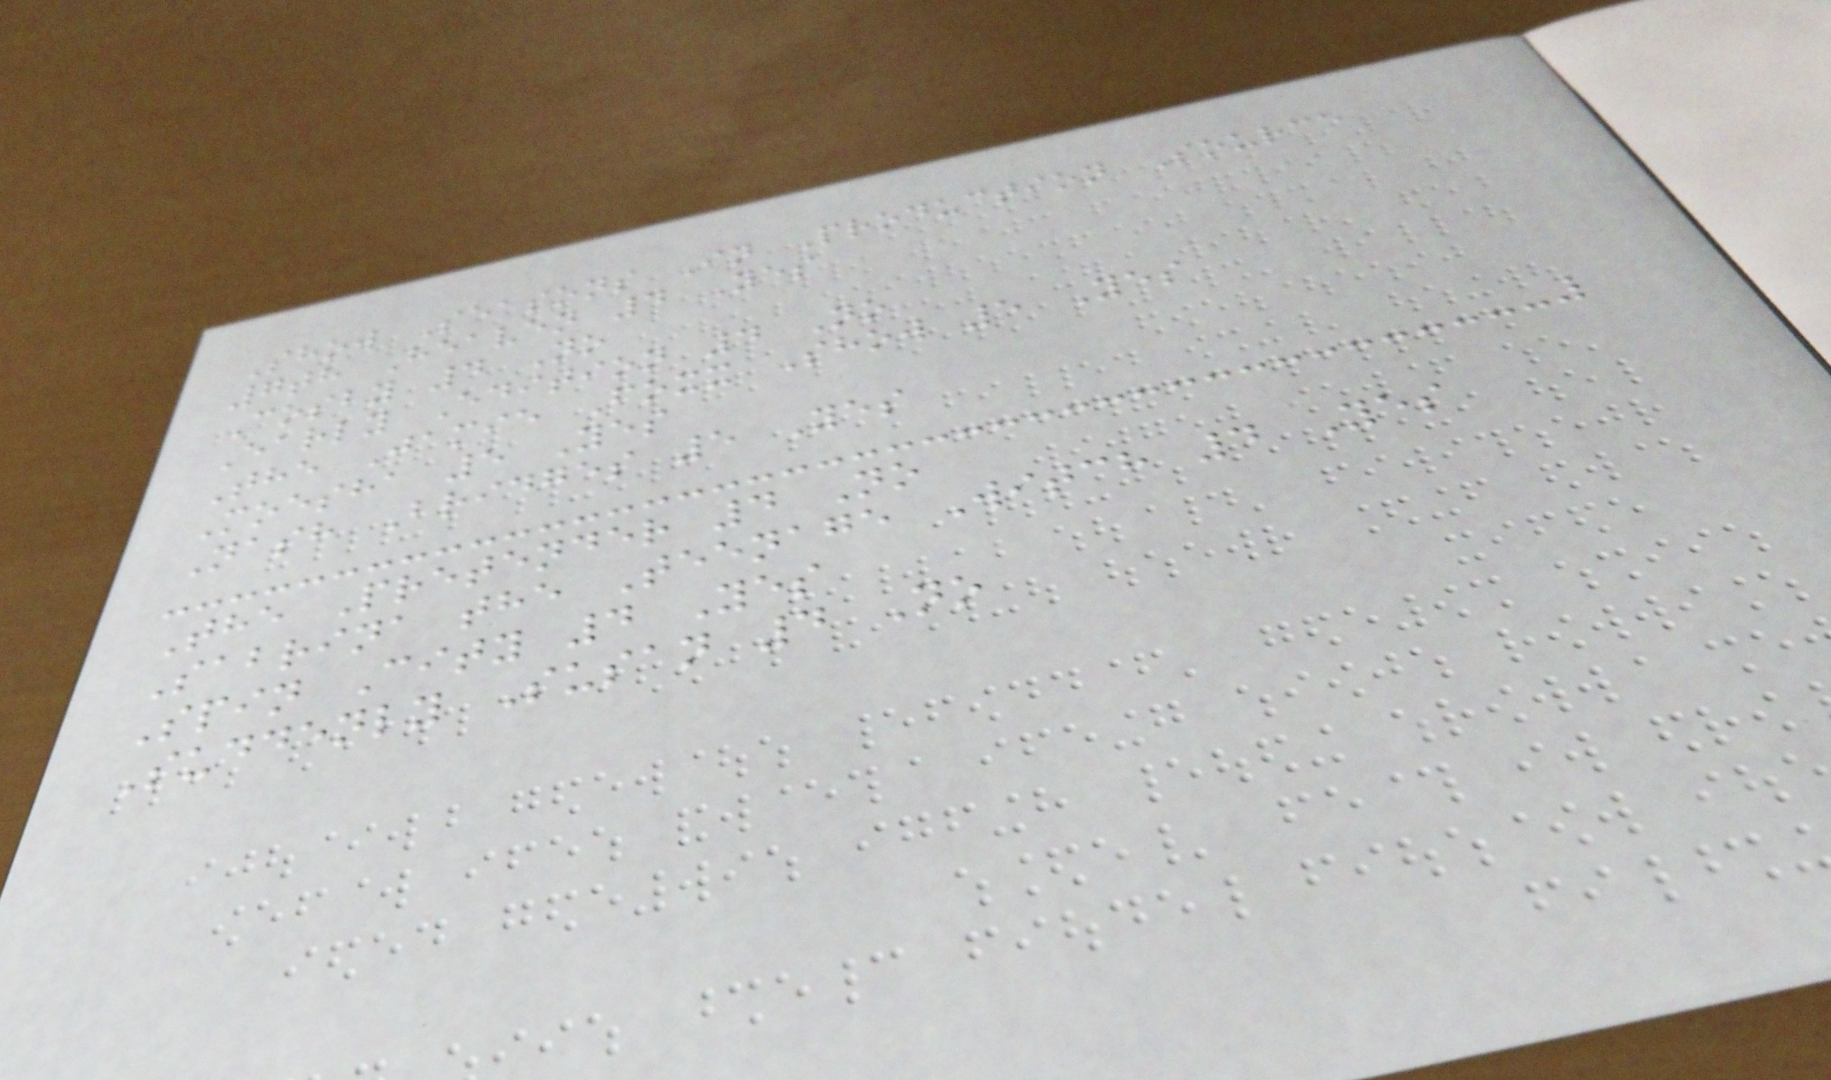Show Seasons In Production Source
7th Heaven 4 Yes
Cosby 4 No
Early Edition 4 No
The Jamie Foxx Show 5 Yes
Moesha 5 Yes
Nash Bridges 5 Yes
The Pretender 4 No
Sabrina the Teenage Witch 4 Yes
Spin City 4 Yes
Suddenly Susan 4 No
